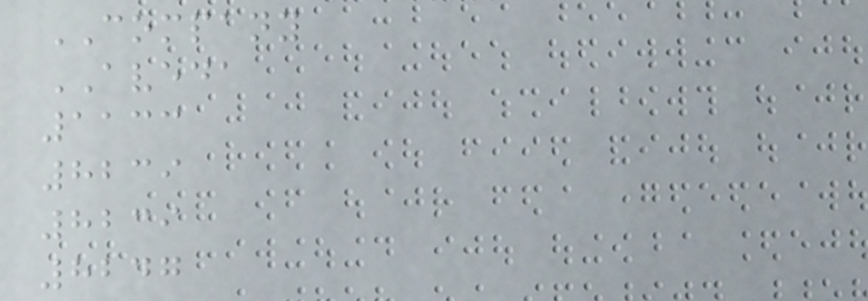COMPANY
AVEDA
1133
8239
8239
8247
